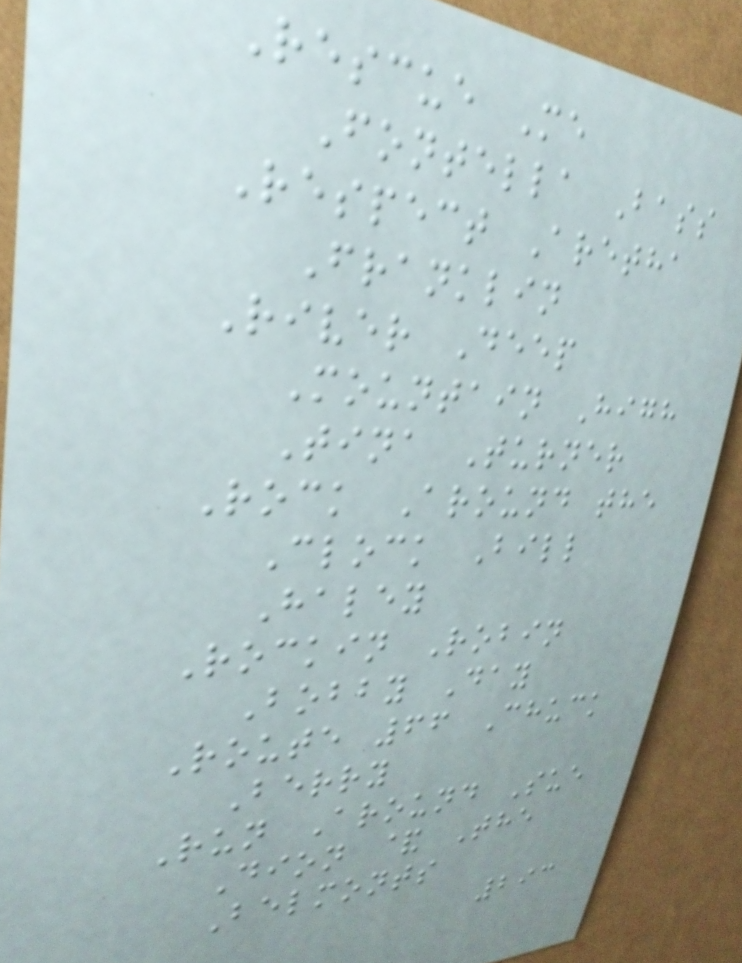Rescue Me
Fontella Bass
Respect Aretha
Franklin
River Deep
Mountain High
Tina Turner
Rock Around the
Clock Bill
Haley
Rockin Robin
Bobby Day
Route 66 Chuck
Berry
Run Around Sue
Dion & The
Belmonts
293
